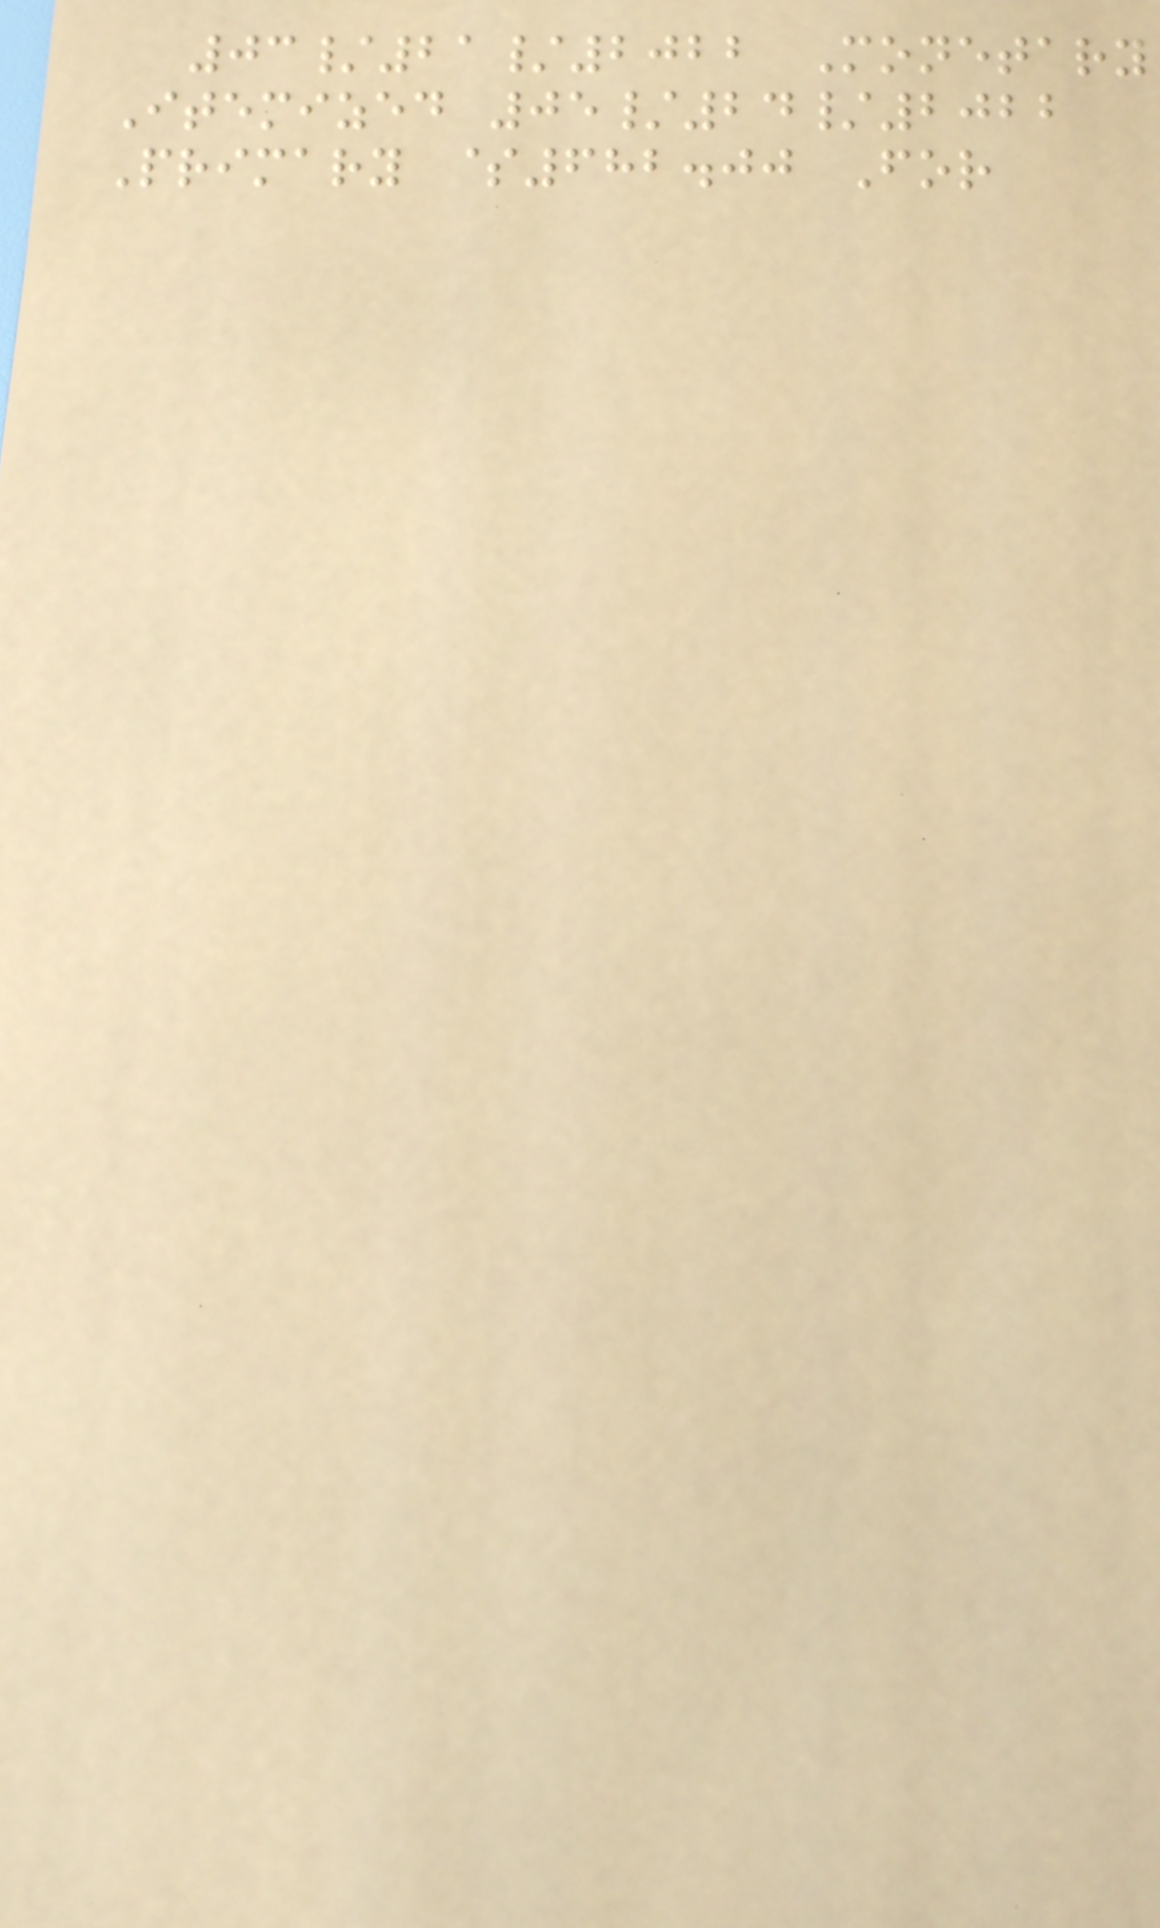03/21/2022 Monetary
Itemized 05/24/2022
Primary $682.00 For
